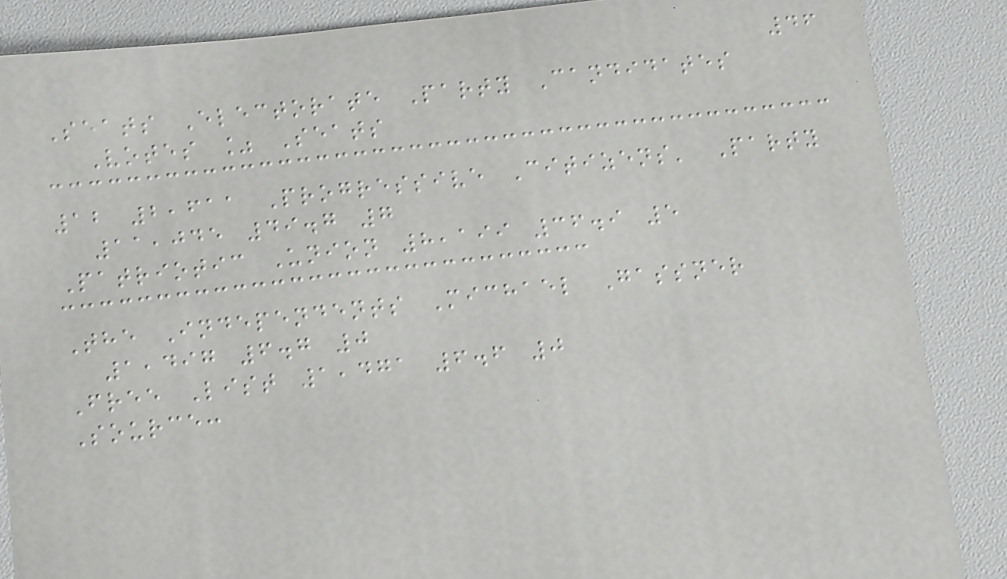46
Seats Electorate Party Candidates
Votes % Seats
12 2,611 Progressive Citizens' Party
11,045 49.7 7
Patriotic Union 8,199 36.9 5
The Independents Michael Gassner
1,497 6.7 0
Free List 1,471 6.6 0
Source:
